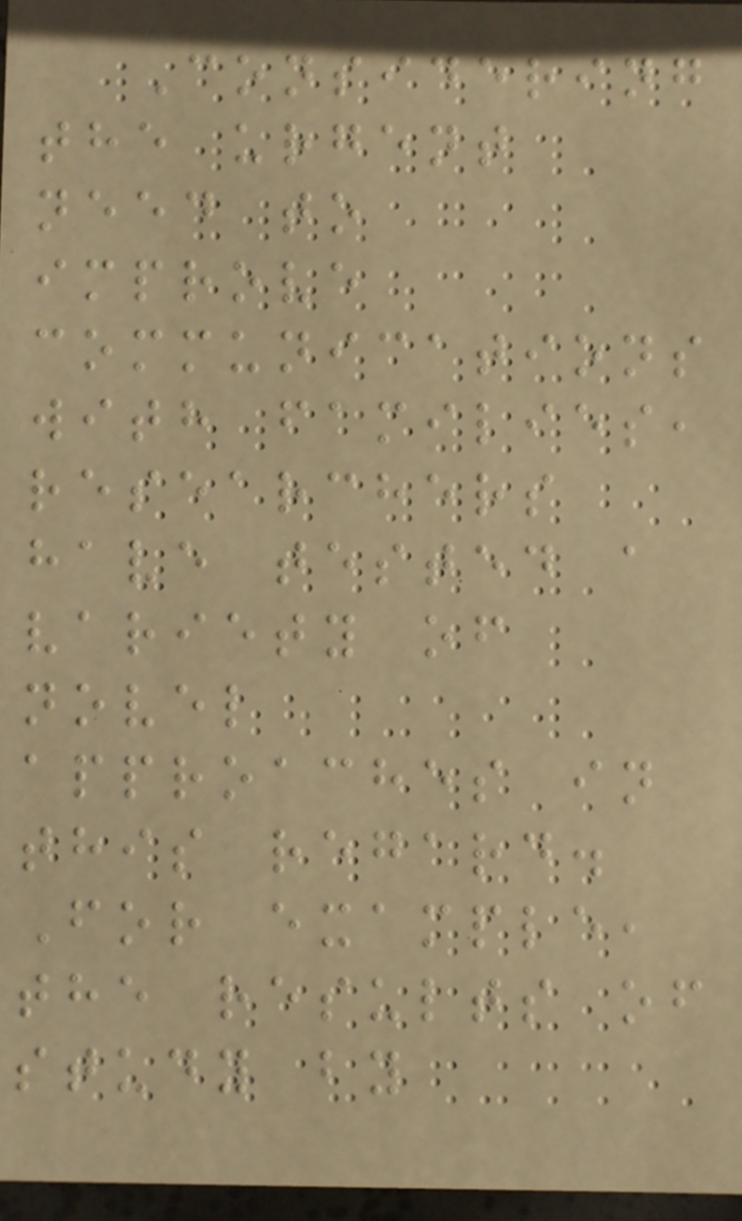Considering
the urgent
need to
improve
communications
with families,
researchers
have tested a
variety of
novel
approaches in
this regard.
For example,
the results of
study by
